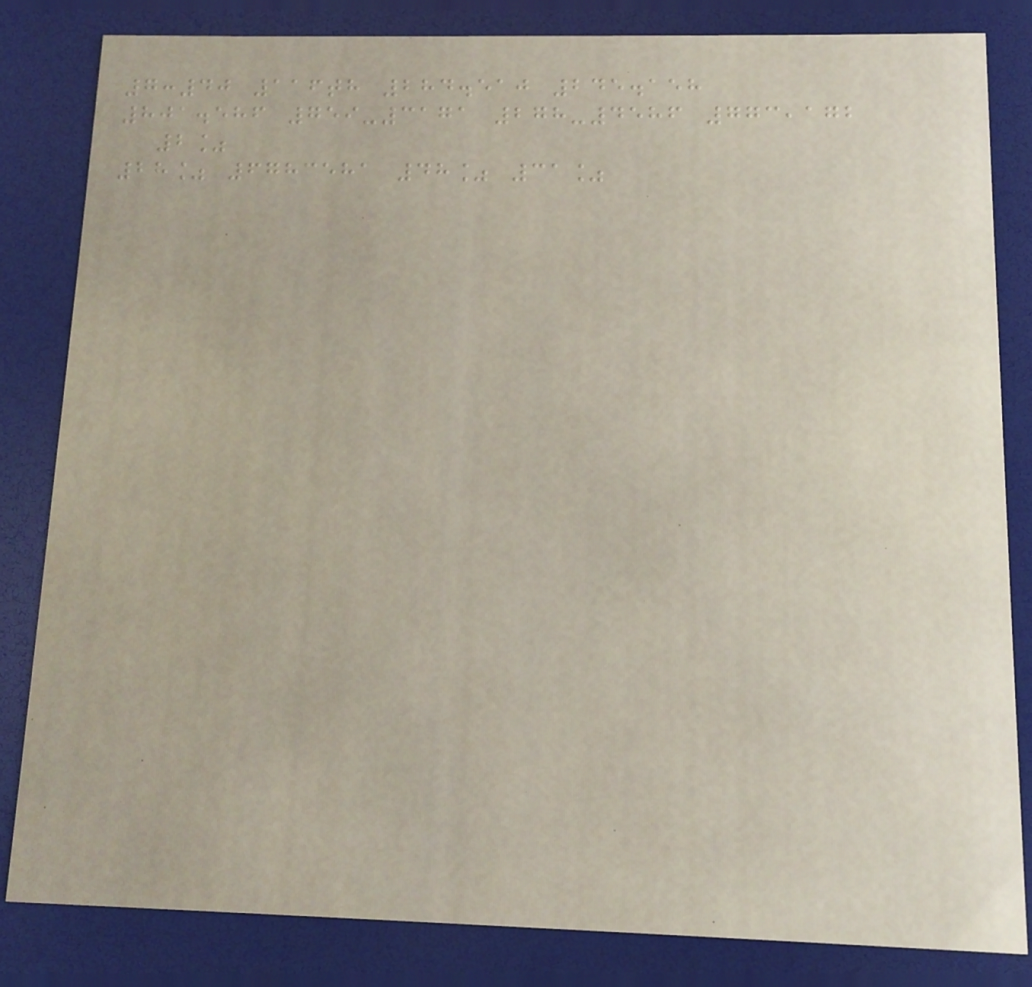7:40 116th 284.510 245.158
801.586 759-3171 278-4586 773,172
2%
28% 6783581 48% 31%
